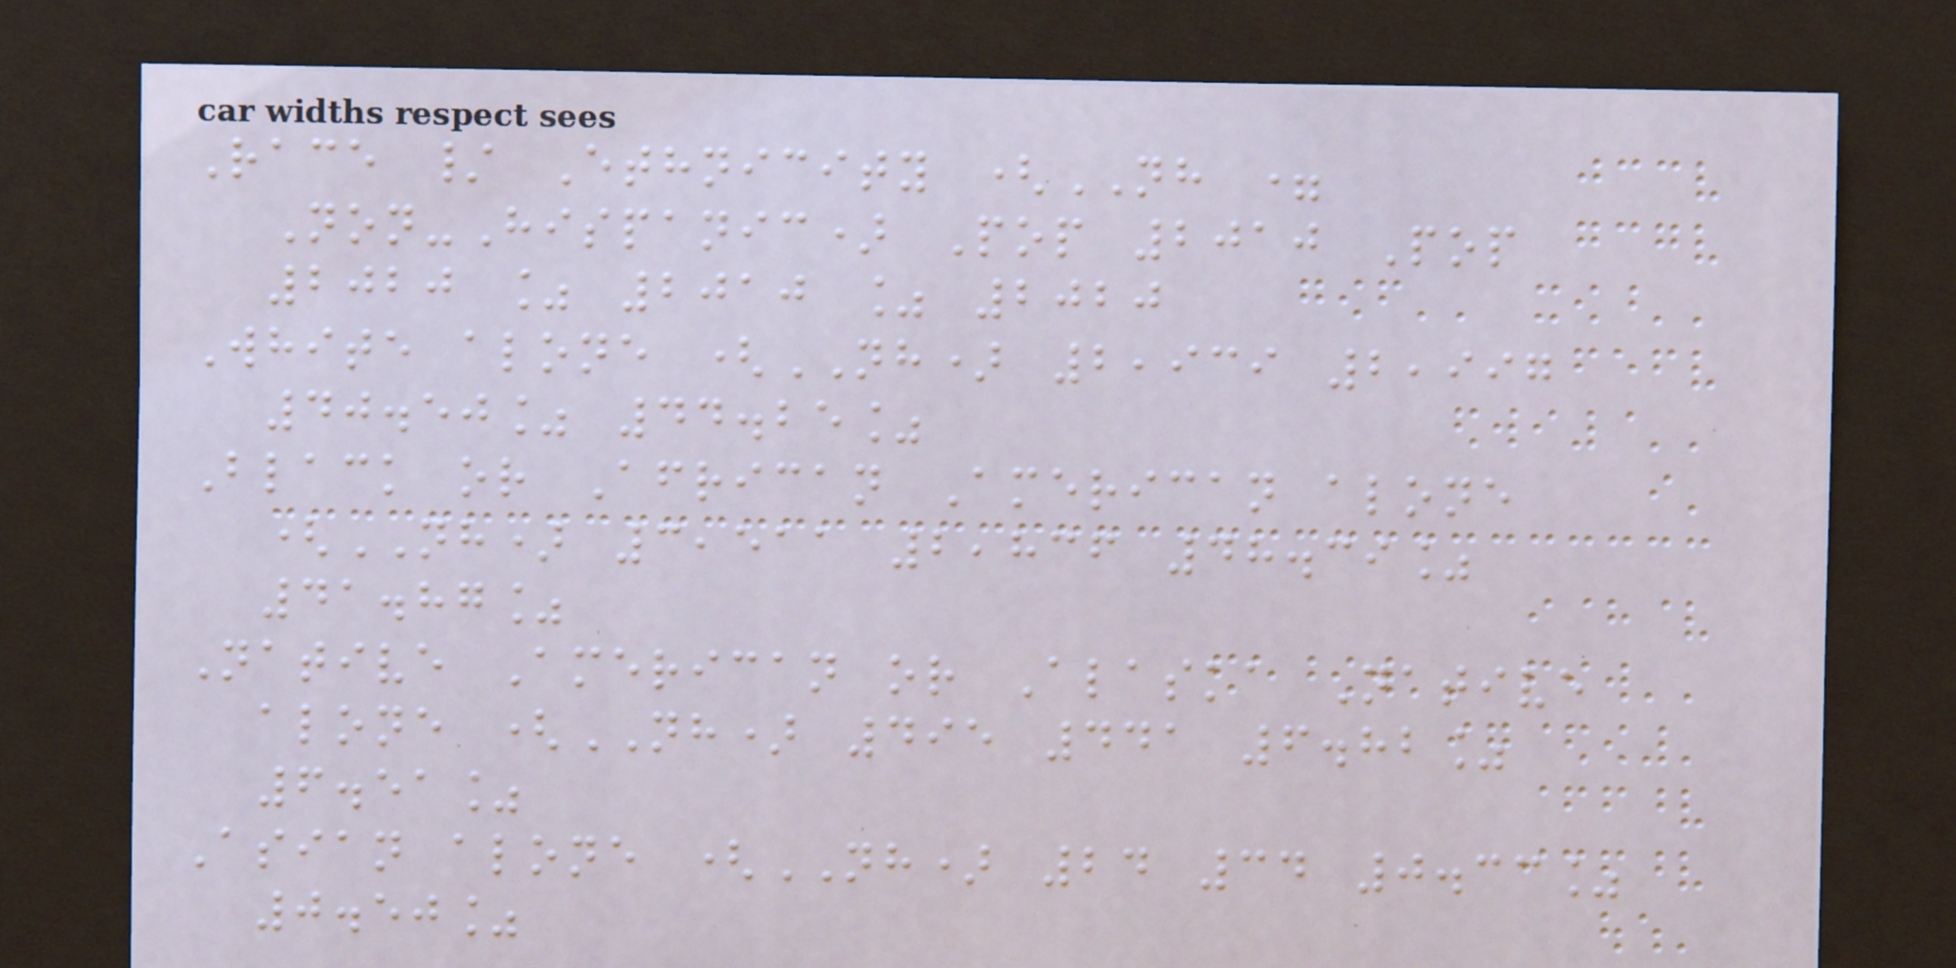Race / Ethnicity (NH =
Non-Hispanic) Pop 2010 Pop
2020 % 2010 % 2020
White alone (NH) 2,939 2,997
40.50% 44.25%
Black or African American alone
(NH) 3,511 2,836 48.39%
41.87%
Native American or Alaska Native
alone (NH) 495 441 6.82%
6.51%
Asian alone (NH) 24 34 0.33%
0.50%
